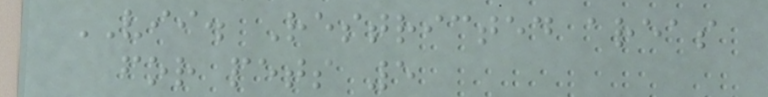VII. Restricted areas
for pets 5
